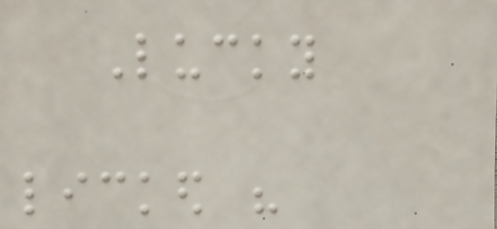Lucky
licked his
